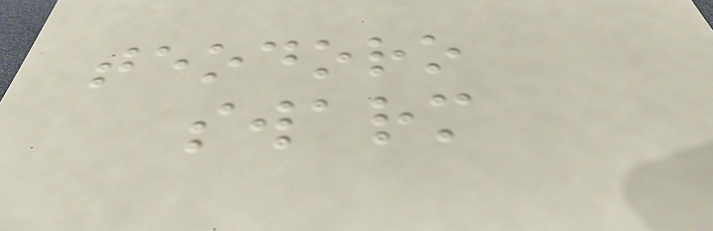teodoro
swarm
